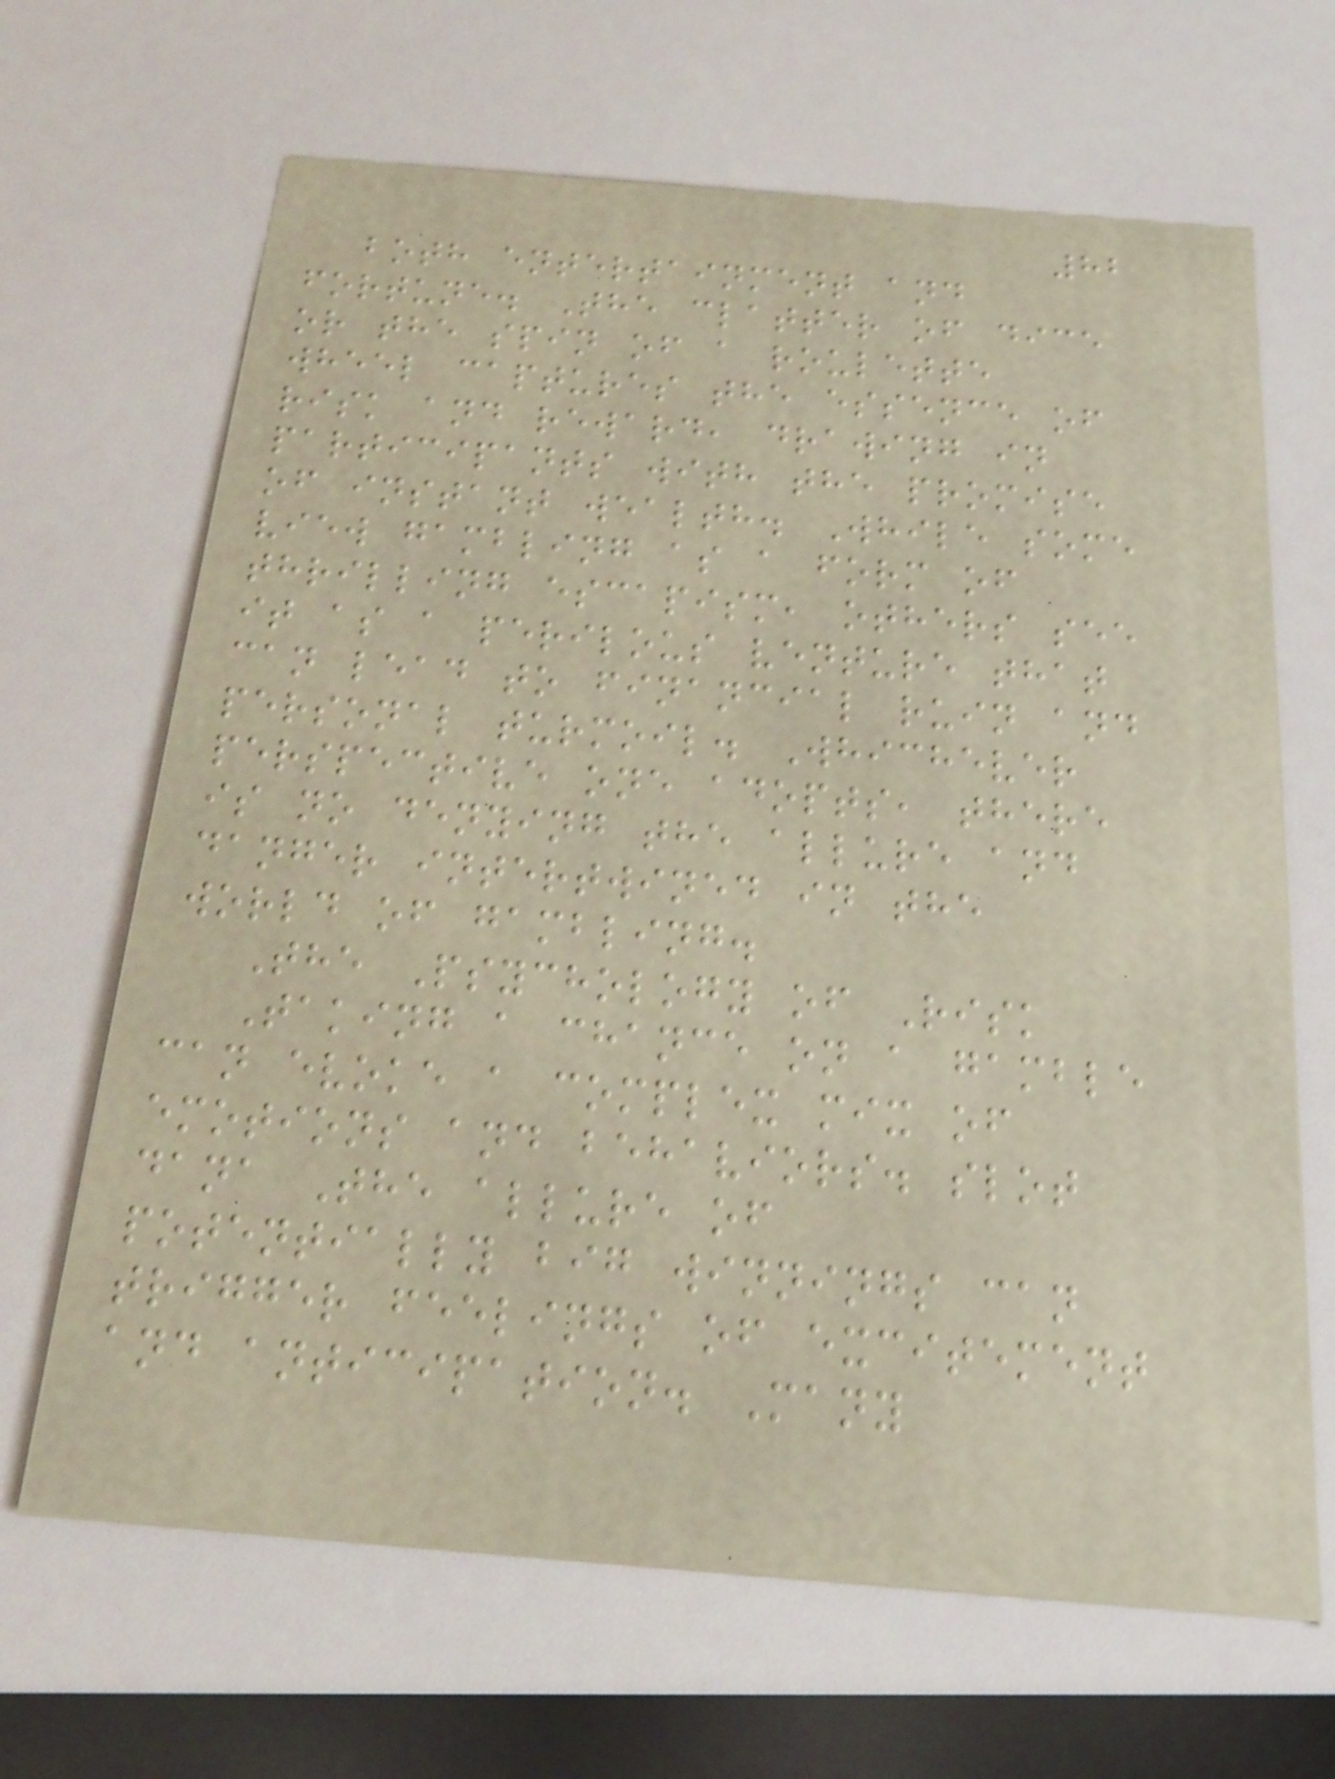82
both entertainment and
fortune. The clatter of dice
or the spin of a roulette
wheel captures the essence of
risk and reward, drawing in
participants with the promise
of instant wealth. While some
view gambling as a form of
thrilling escapism, others see
it as a perilous venture that
can lead to financial ruin and
personal turmoil. Whichever
perspective one adopts, there
is no denying the allure and
danger intertwined in the
world of gambling.
The Psychology of Risk
Taking a chance on a gamble
can evoke a complex mix of
emotions and behaviors. slot
dana The allure of
potentially big winnings can
trigger feelings of excitement
and anticipation. Many
